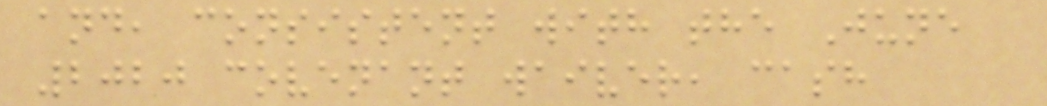and, consistent with the June
2020 covenant waiver, cash
